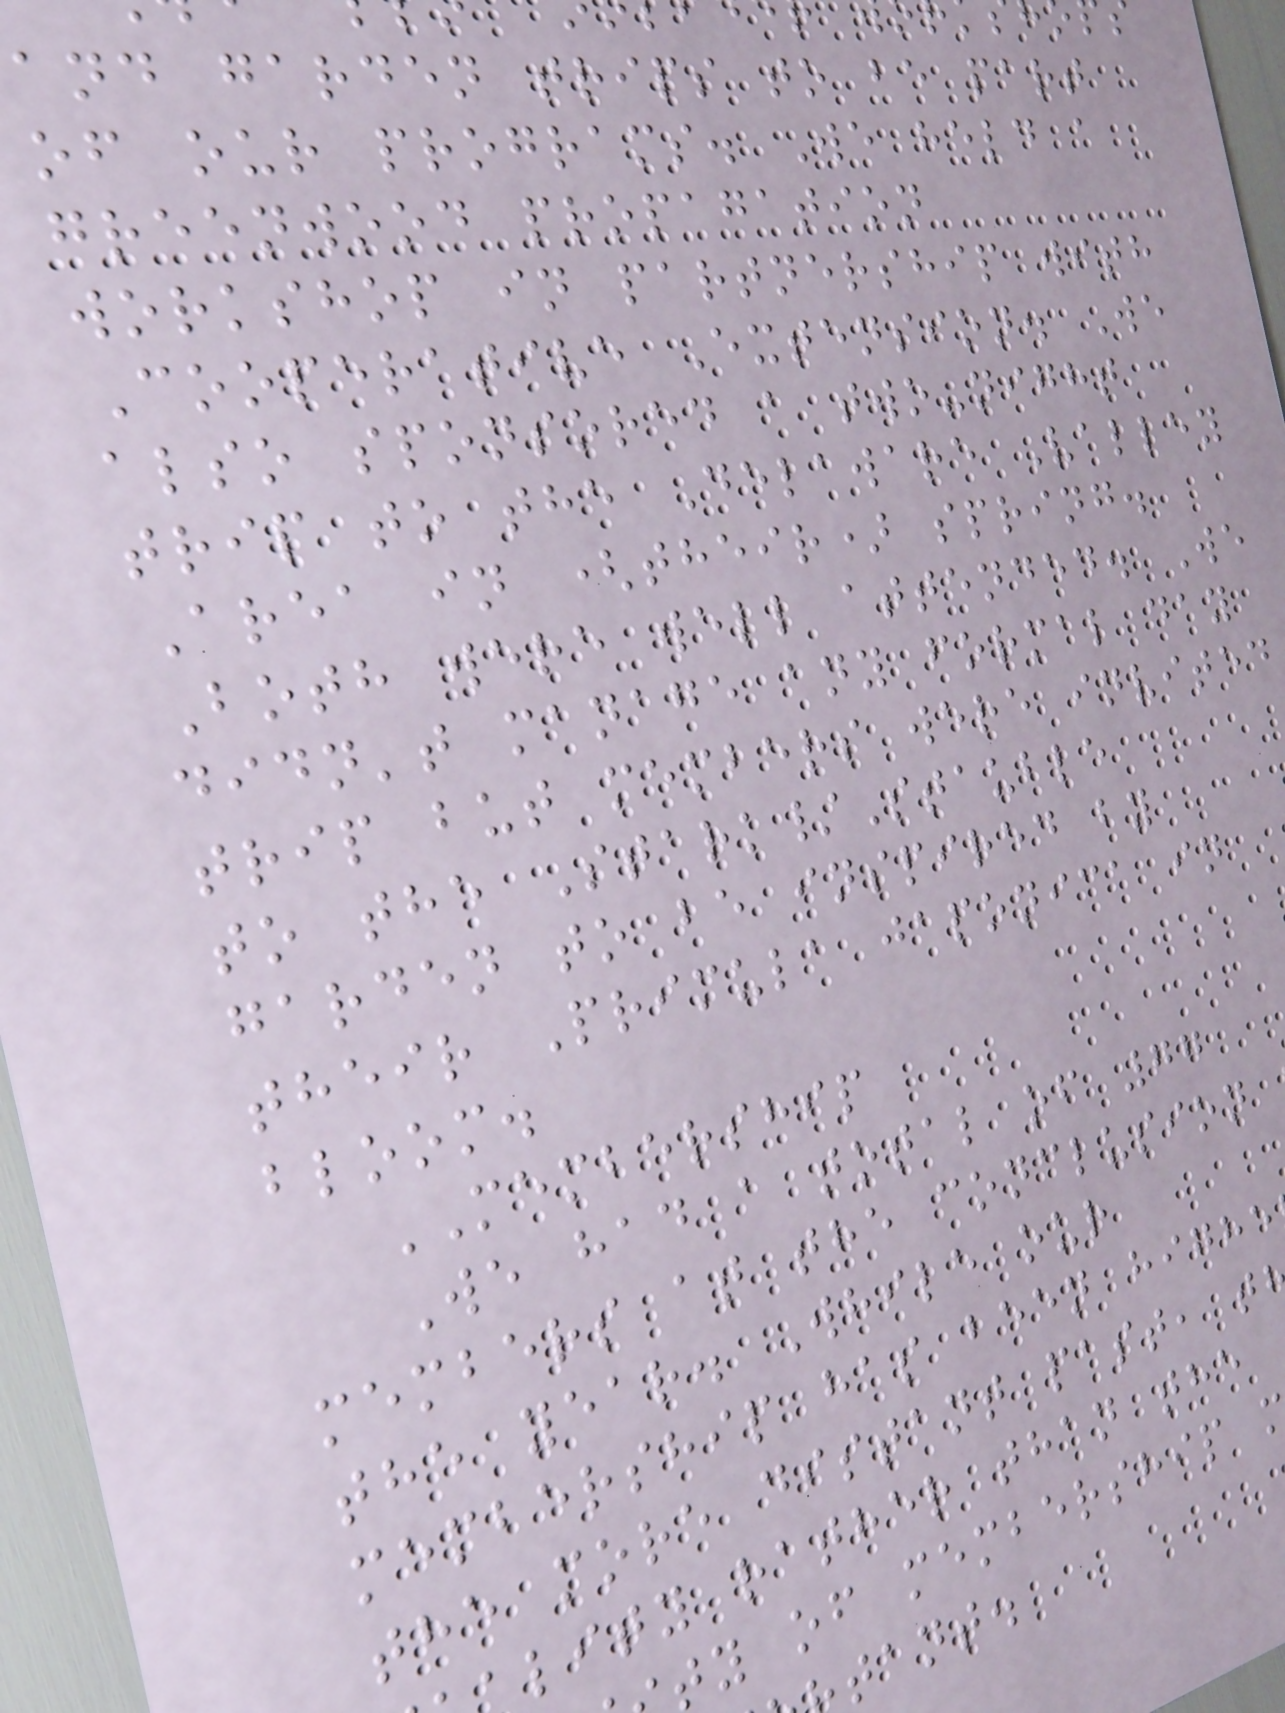and garden trips to be part
of our programs. We held a
greenwood propagation
workshop in partnership with
Cooperative Extension. We
also sponsored a two-night
trip to the Delaware Valley
Area in (their) spring.
Both were well attended. We
didn't manage any formal day
trip but members were invited
to the Stark/Stauble
garden to be inspired by
their Primula japonica in
bloom.
MEMBERSHIP
We had a total of 77
members at the conclusion
the year. While our
membership has been highe
the more distant past, t
lity rather than the
ty of membership
tant.
